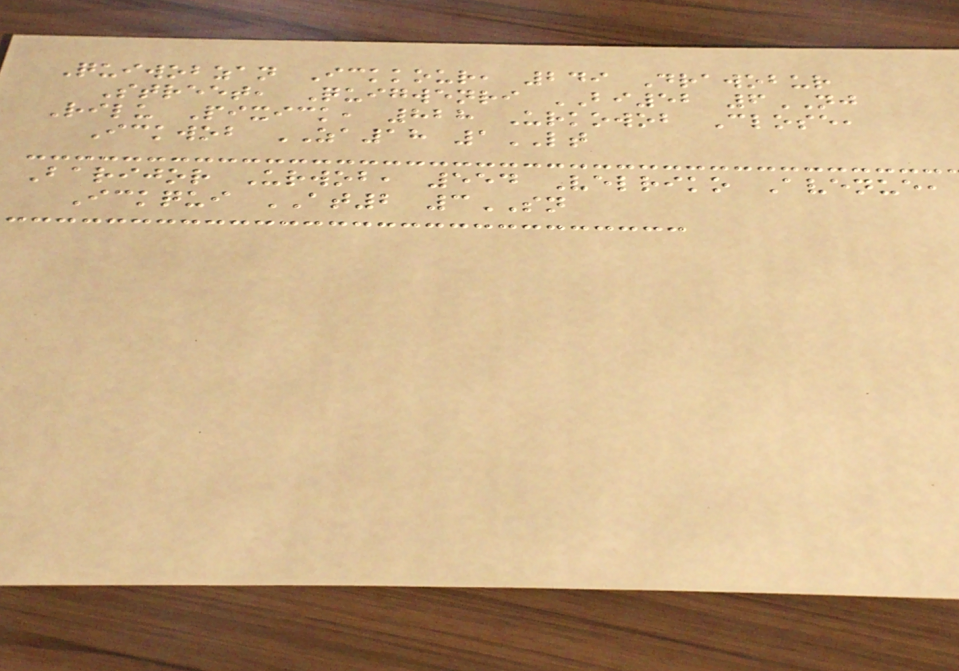Quiwobzan Ickkour, 249 Drawobur
Street, Quigwenri BI52 6NJ
Rilu Pixick, 828 Urkowob Close,
Ickwob ZA18 1LT
Barijor Urwob, 554 Velriko Avenue,
Ickqui AT2 3SN
